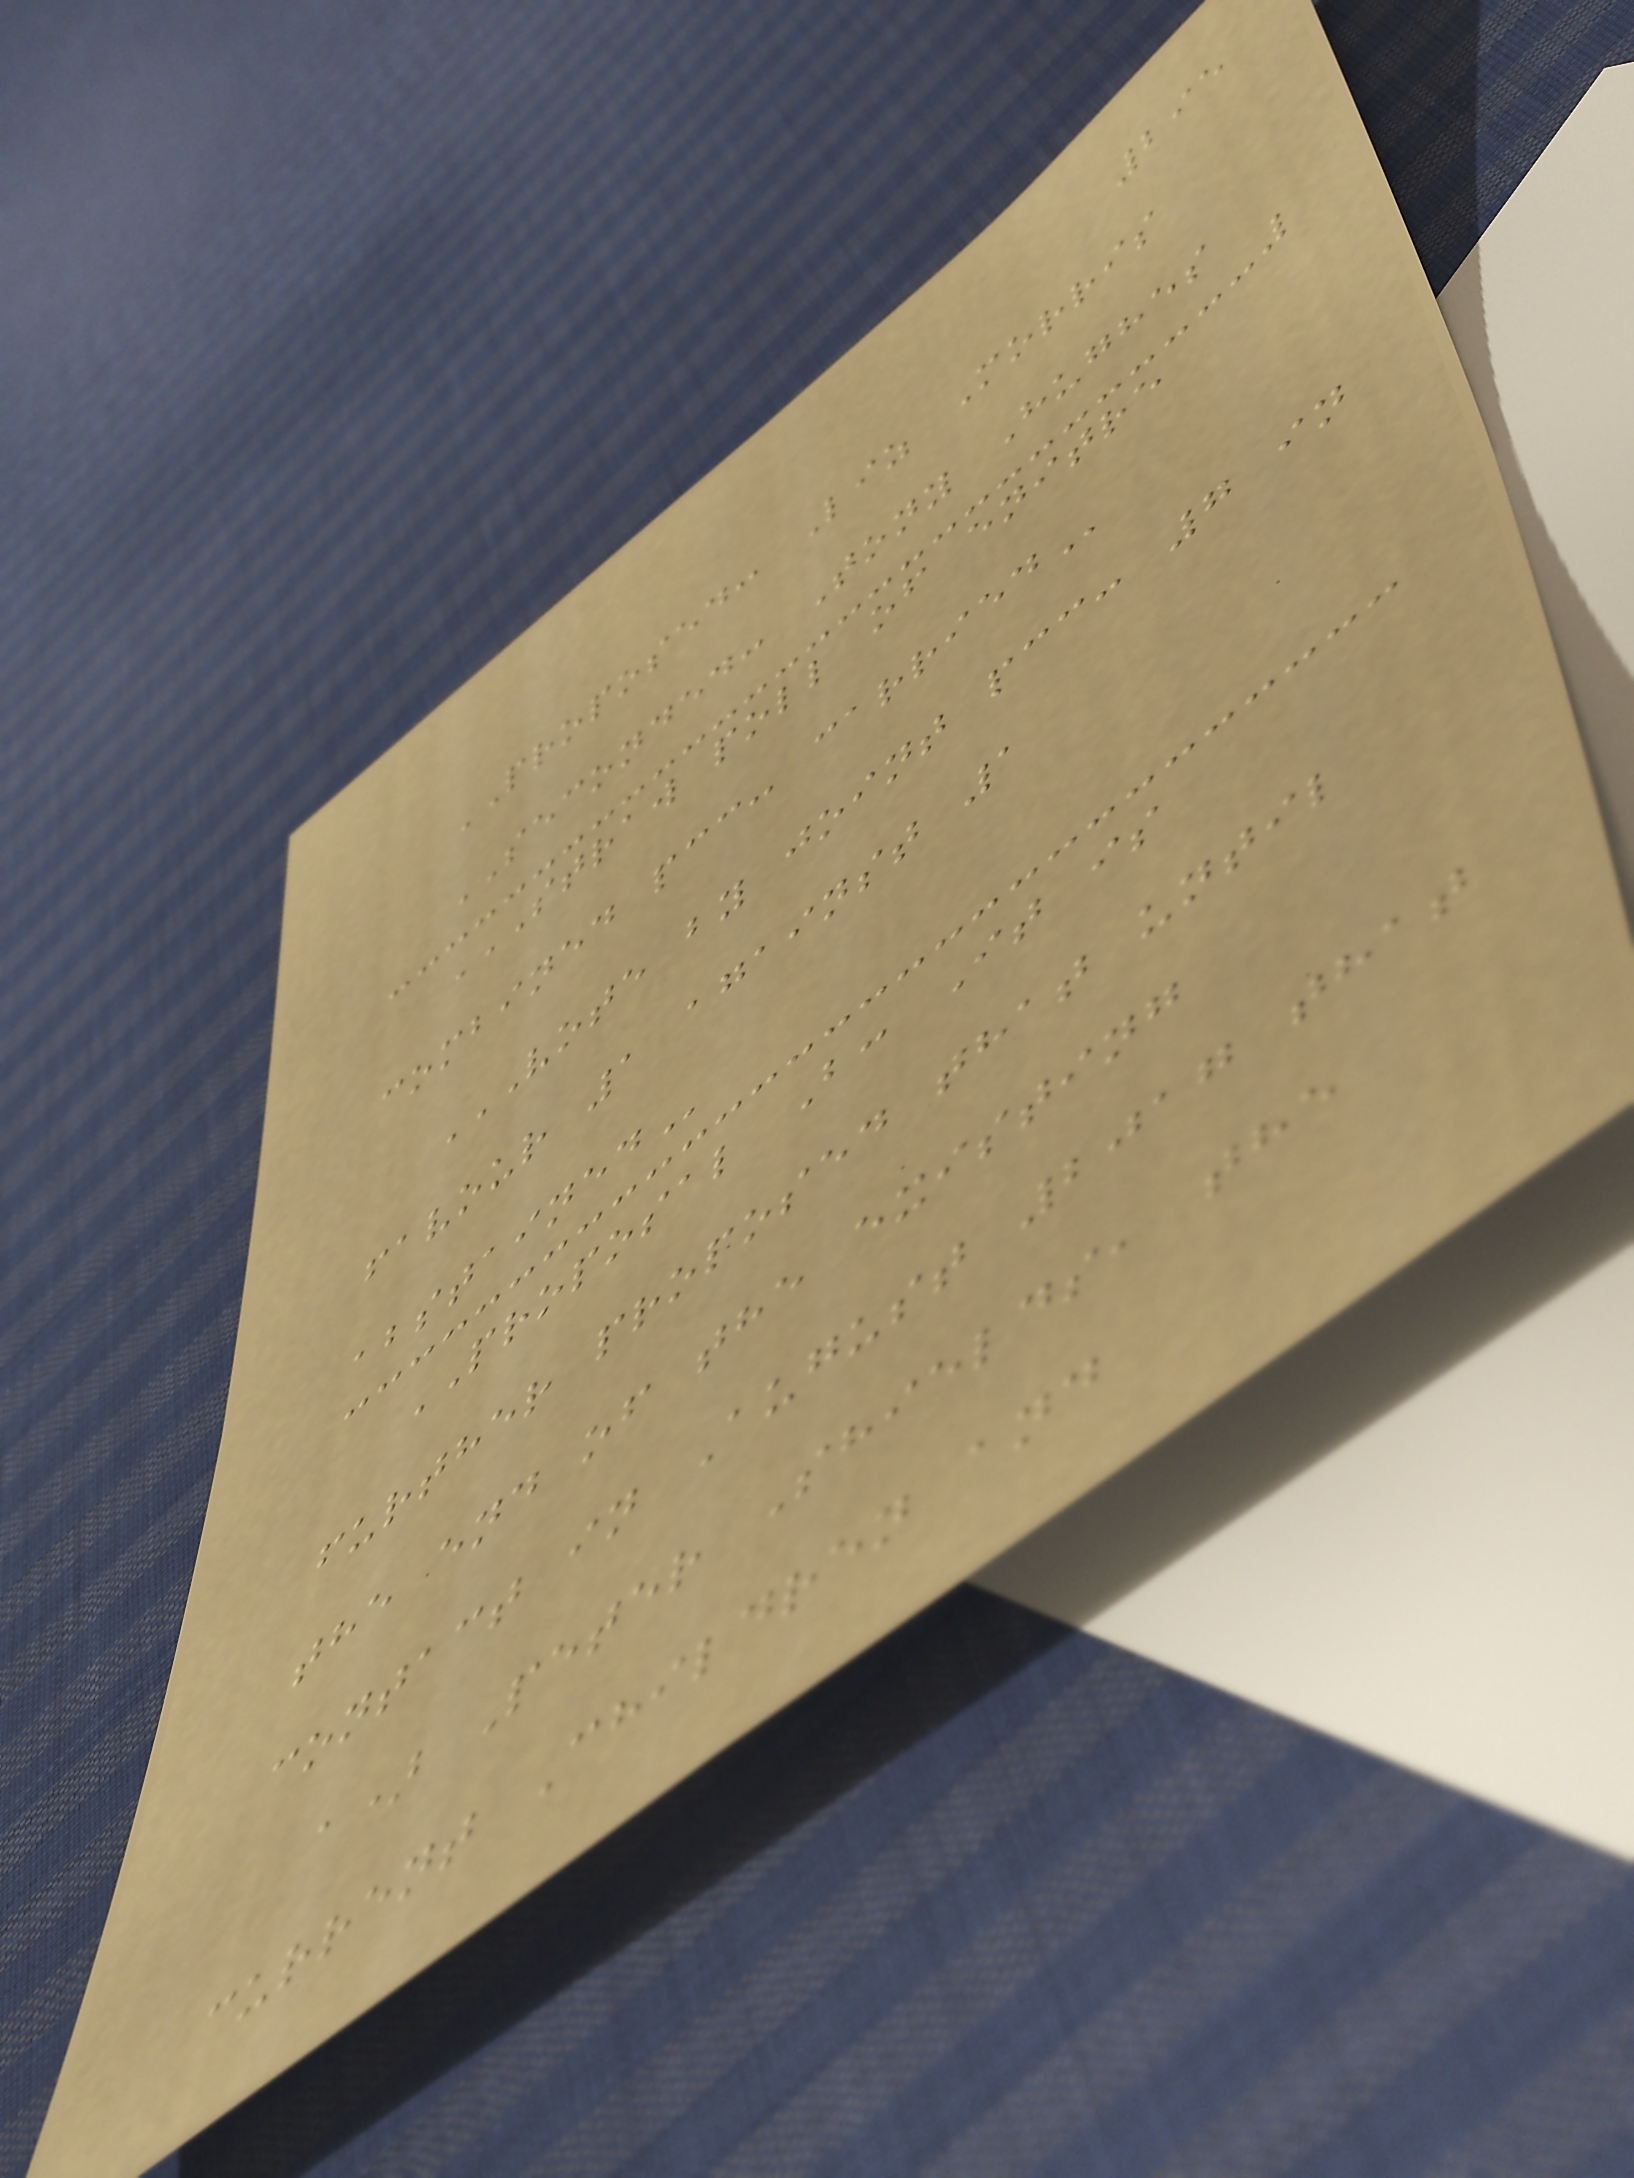295
PROPOSED: Liz Morris
SECONDED: Tony Hughes
STRAW POLL OF ENITRE
COMBINED PCC: CARRIED
VOTE BY JOINT PCC: 7 IN
FAVOUR 1 AGAINST 1
ABSTAINED
PROPOSAL B: It is
further proposed that until
the end of the existing
contact in August 2017 that
a) Peter Shields, the
current Children and
